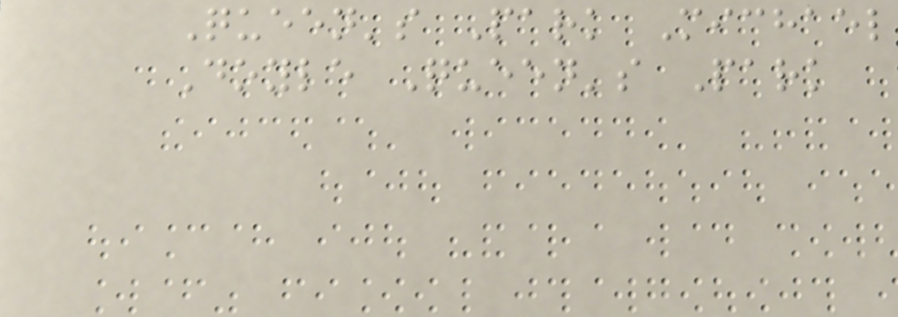Queen's Park Michael
Doyle Queen's Park
